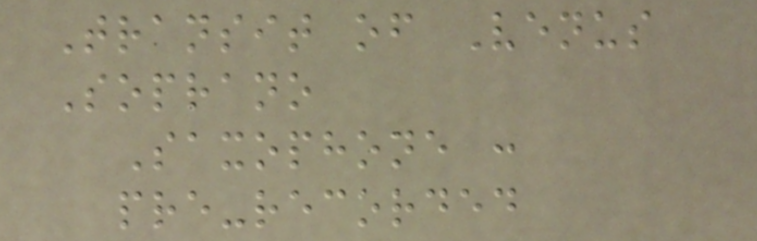Transit of Venus
Soprano
Saxophone :
pre-recorded
